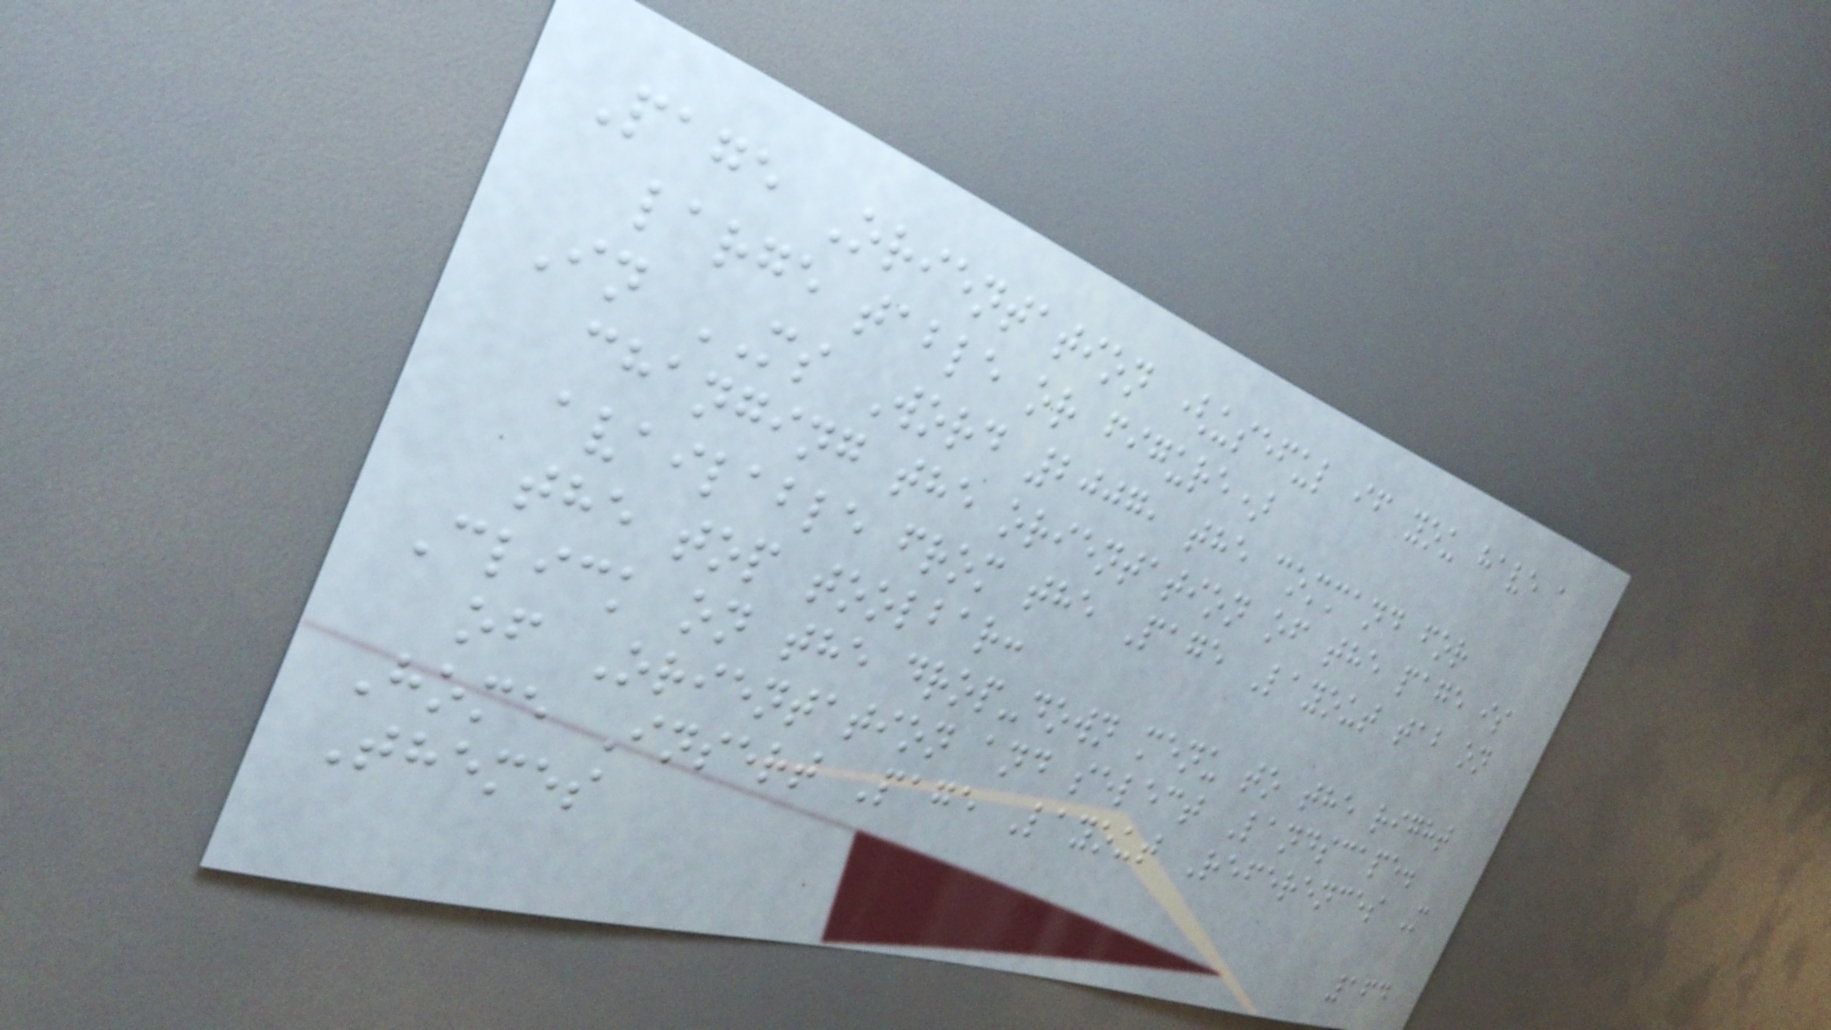Page Orientation (useful if you have a
large table or figure)
In MS Word 2007, the command for
changing the orientation of the page is
available from the Page Layout tab on
the top toolbar:
Click on the drop-down menu to the right
of Orientation and select Landscape.
Home Insert Page Layout References M
Themes
164
